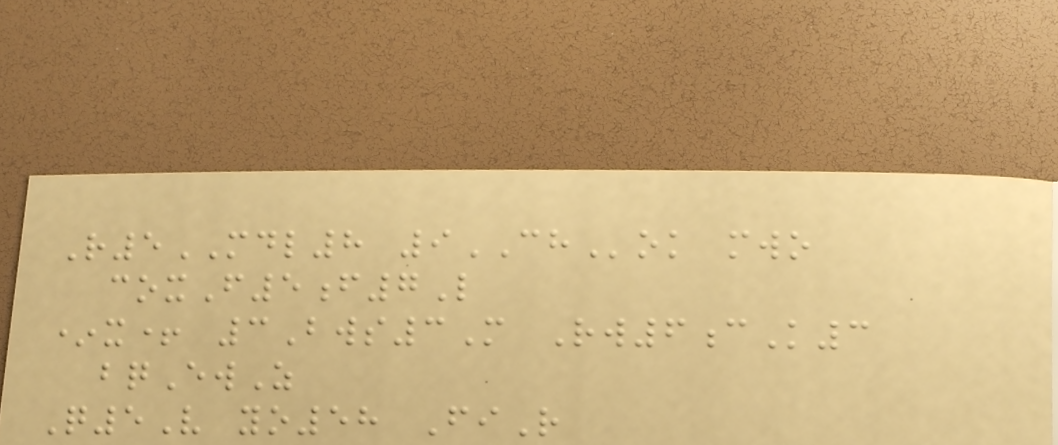R5MDL8 9CHok mwo
coxF5f7L
*x+ 3Bws3M Rw6cK3
bqEwZ
Q5V yo58 FiR
